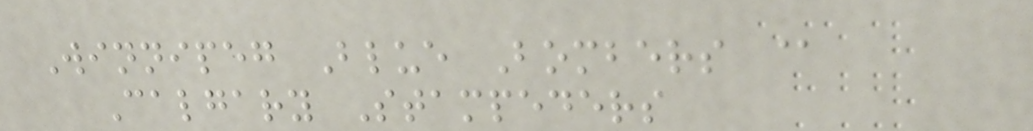Winnipeg Blue Bombers @
Calgary Stampeders
